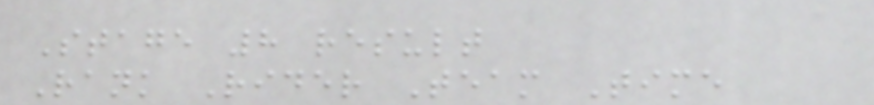Stage 8 result
Rank Rider Team Time
